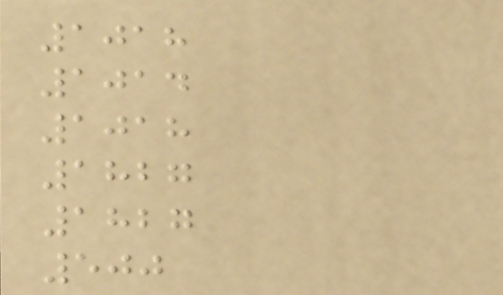1018
1014
1018
1827
1827
500
